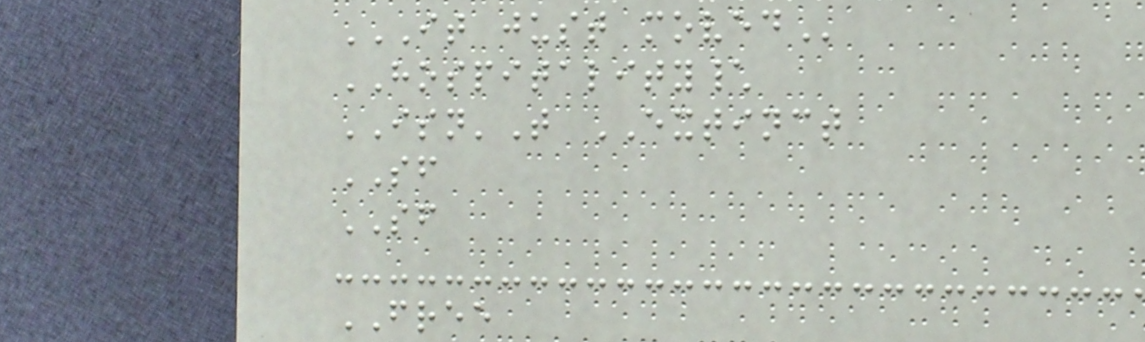IT JUST MOVED
HOSPITALITY\
ISN'T EXTINCT
SF
SF
FREE
